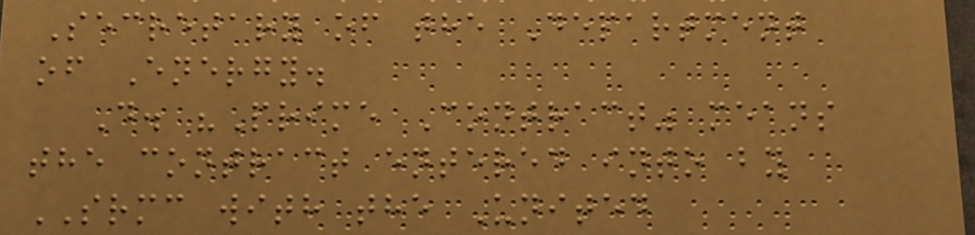Secretary of the Department
of Energy.
D. "Prime Contract" means
the contract entered into by
SRMC with the United
